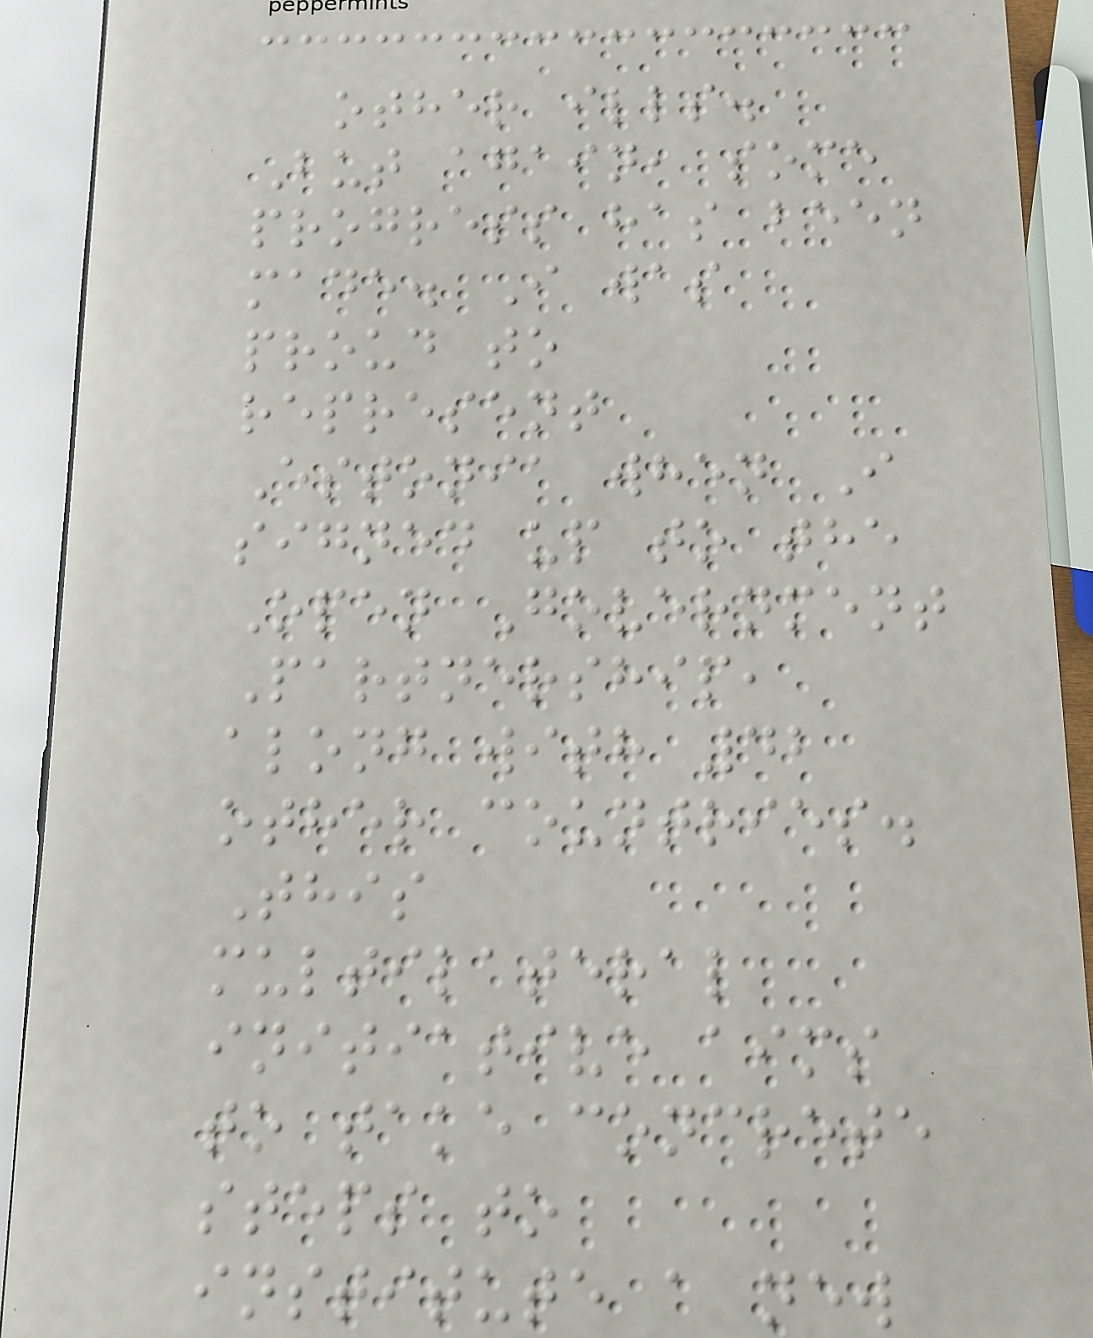other ills.
But again, some
progress has been
made. I was
proud to
represent
Estonia when I
signed up to the
Open Government
Partnership,
along with 42
other countries.
This
multilateral
initiative aims
to take concrete
steps to
institute a new
